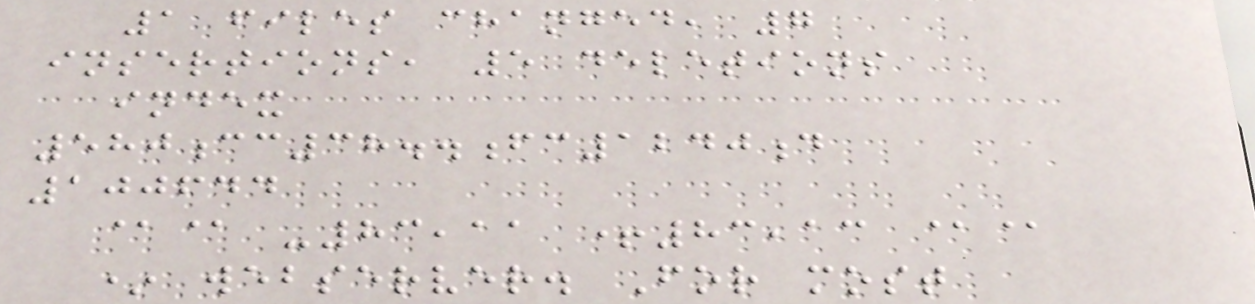1 files changed, 7
insertions, 5 deletions
index
580cc38..fc1240d
100644
@@ -83,11 +83,13 @@
* webserver. For most
